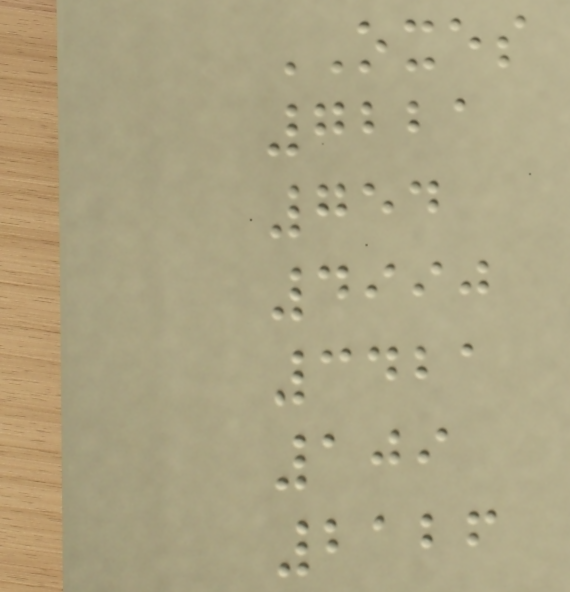OXES
7221
754
4990
3421
109
2126
